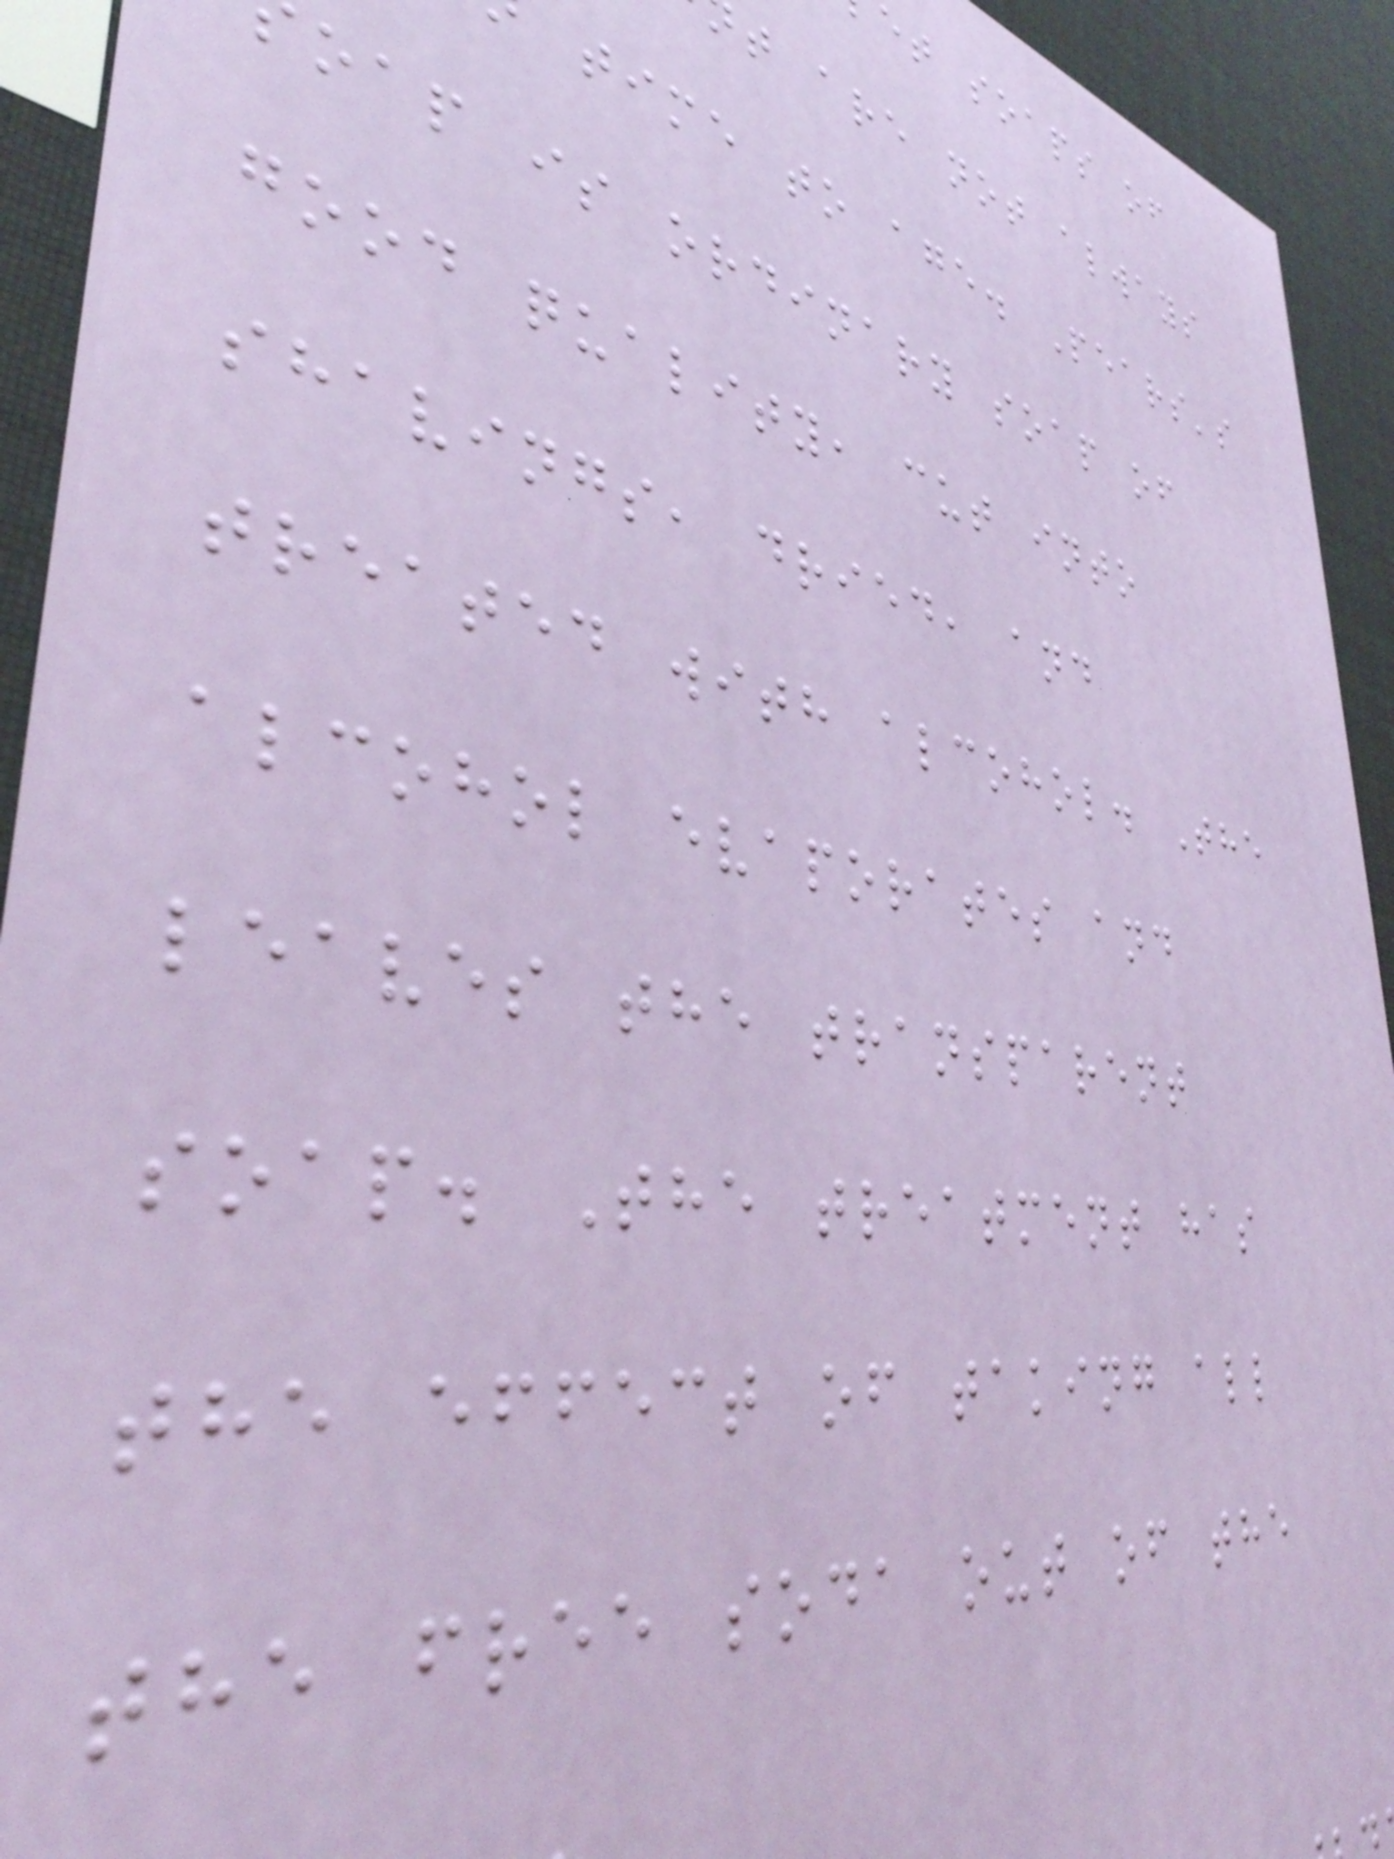et soaps of
t are not always
time to age. Pears's
oap is ordinary soap of
good quality, cut into
shavings, dried, and
treated with alcohol. The
alcohol evaporates and
leaves the transparent
soap. The treatment has
the effect of taking all
the free soda out of the
